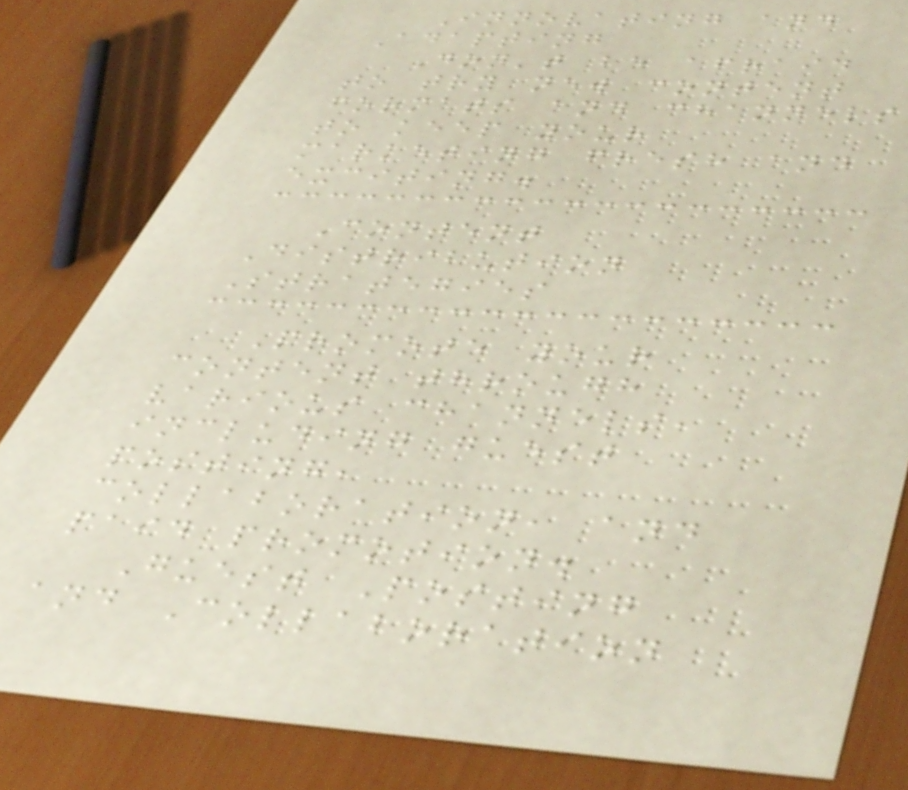Innovating and
Adapting
Don't be afraid
to try new content
formats and channels
to keep your
marketing fresh and
exciting.
Content
Distribution
Strategies
Promote your
content through
various channels,
including guest
posting,
collaboration, and
paid promotion.
Guest Posting
and Collaboration
